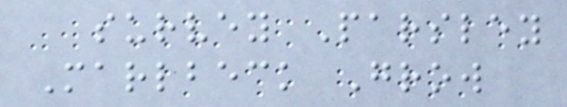survey Parsley
Marlbeck Grow
